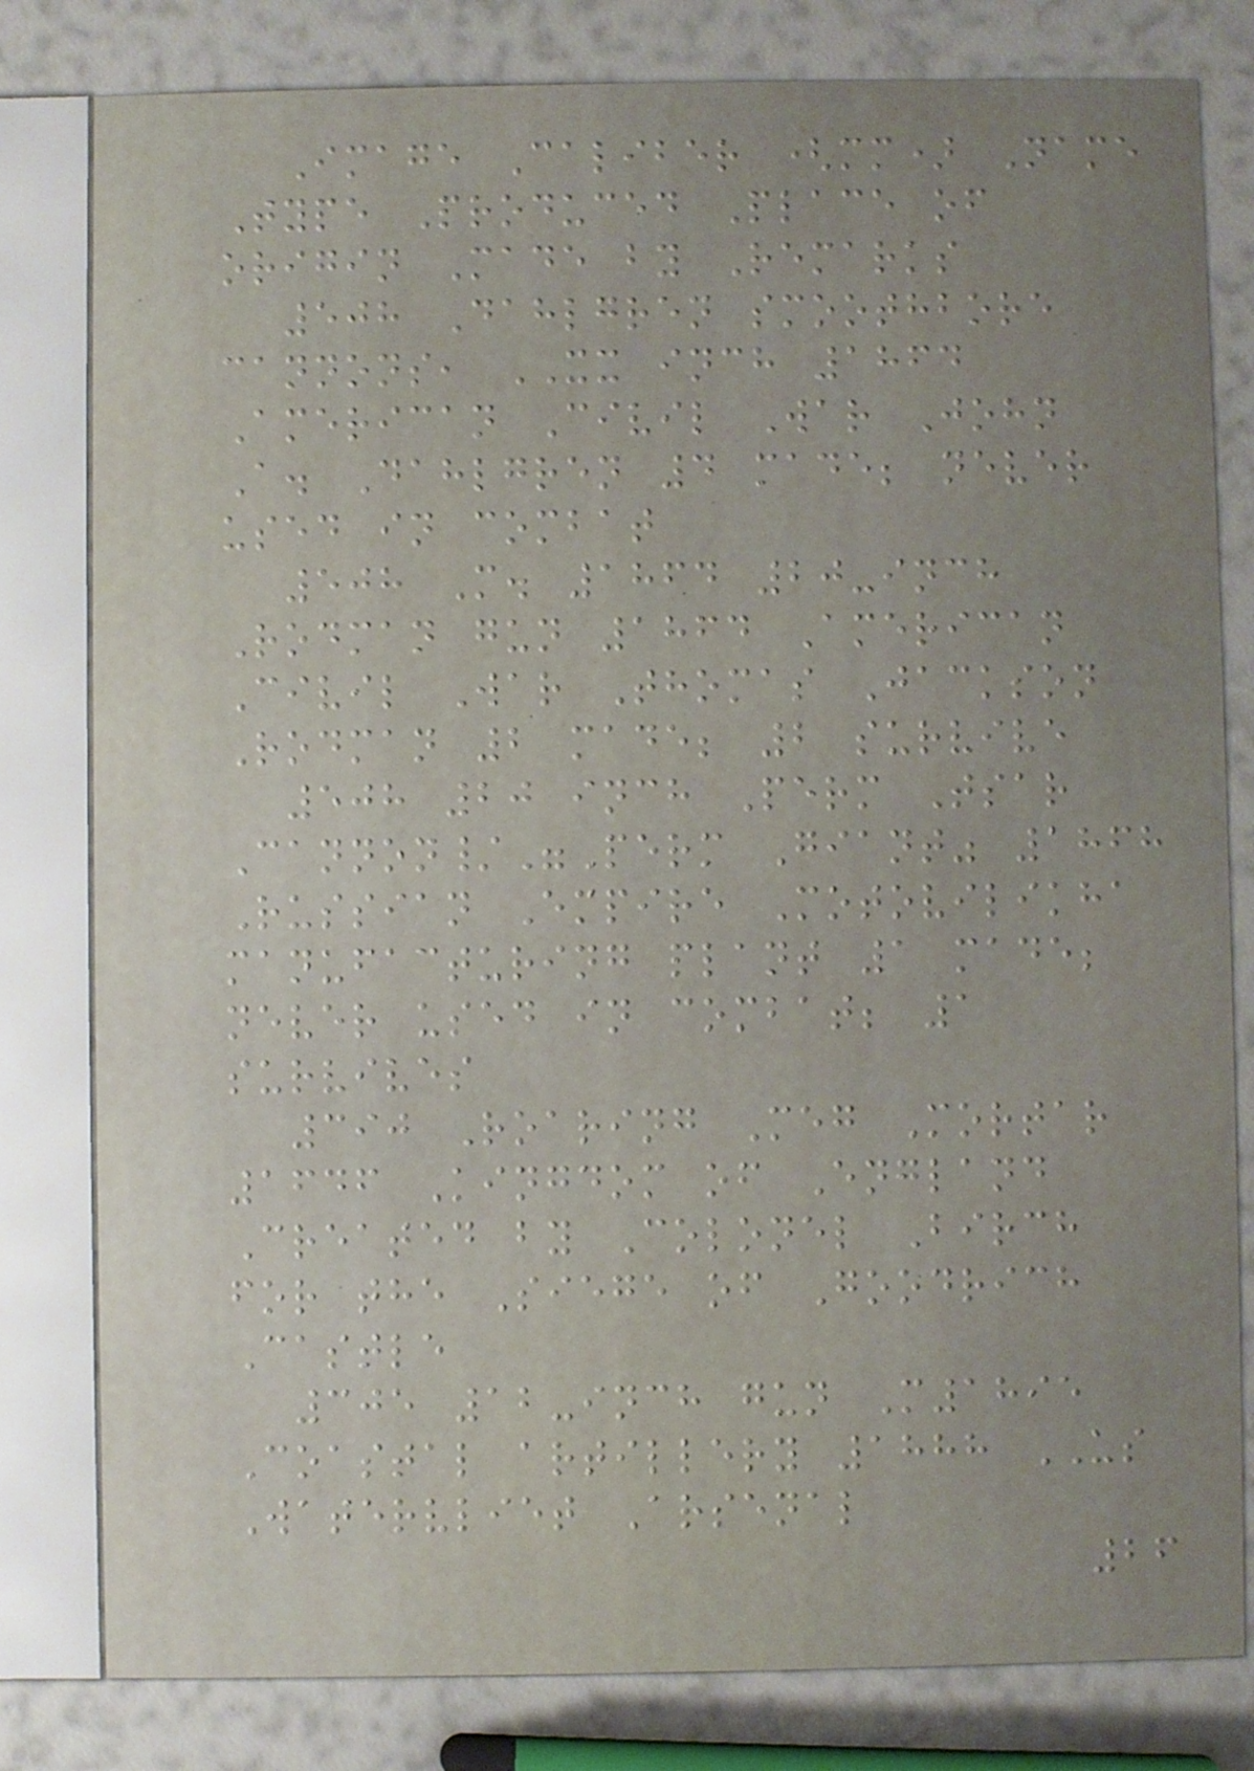Image Caliber (mm) Name
Type Produced Place of
origin Made by Remarks
508 Dahlgren smoothbore
cannons, XX inch 1864
American Civil War John
A. Dahlgren 4 made; never
used in combat
508 M. 1864 20-inch
Rodman gun 1864 American
Civil War Thomas Jackson
Rodman 2 made; 2 survive
508 20 inch Perm Tsar
Cannon/"Perm Giant" 1868
Russian Empire Motovilikha
manufacturing plant 1 made;
never used in combat; 1
survives
390 Roaring Meg Mortar
1646 Kingdom of England
Created by Colonel Birch
for the Siege of Goodrich
Castle
305 12-inch gun M1895
Coastal artillery 1888 US
Watervliet Arsenal
26
